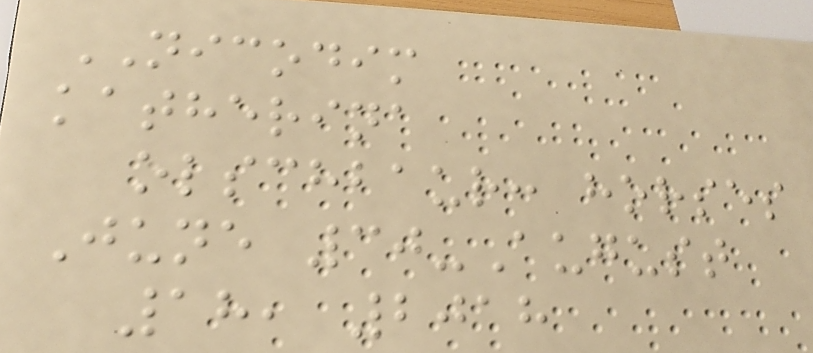NICODIM
katherina
olschbaur: horses
June 30-August
18, 2018
